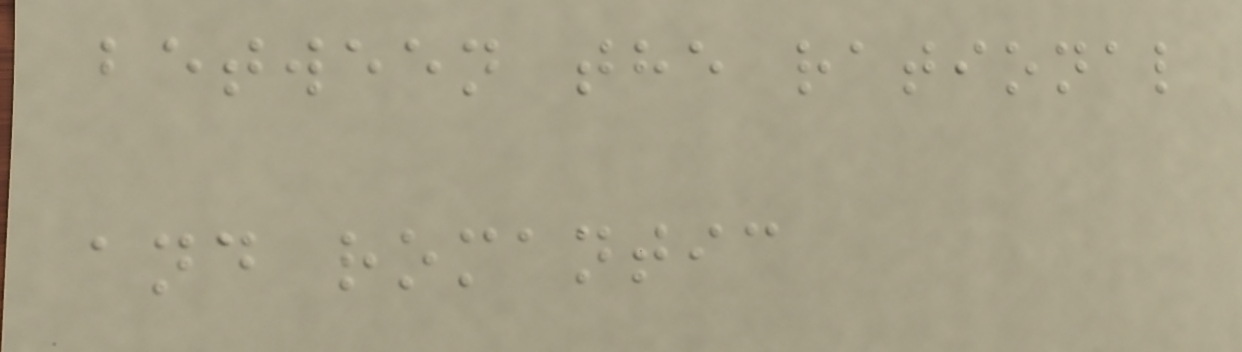between the rational
and romantic
